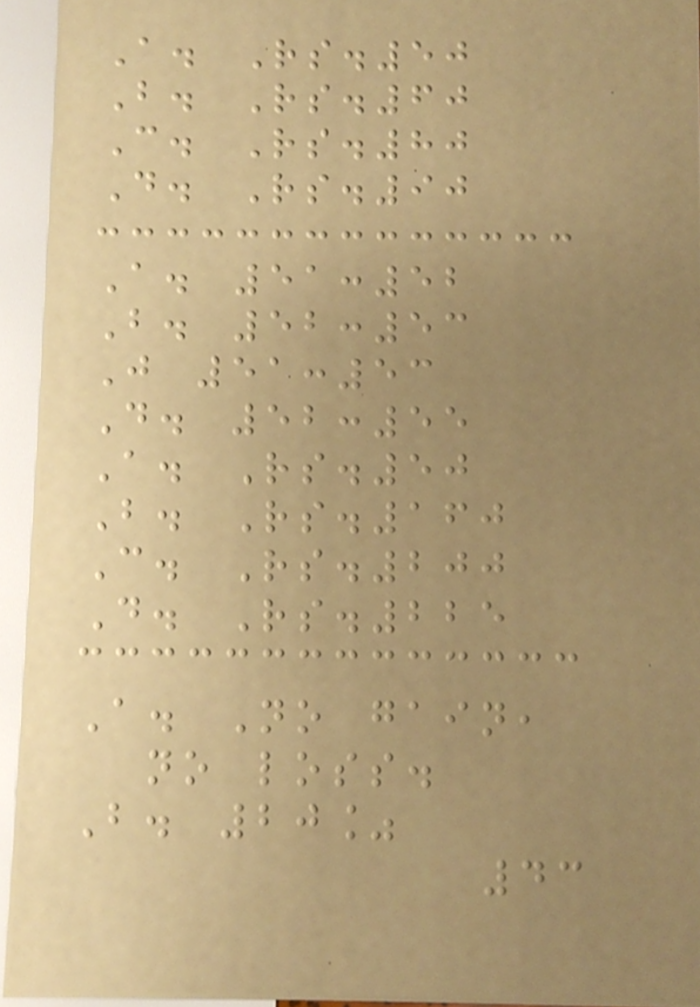A. Rs.50
B. Rs.60
C. Rs.80
D. Rs.90
A. 51:52
B. 52:53
J 51:53
D. 52:55
A. Rs.50
B. Rs.160
C. Rs.200
D. Rs.225
A. No gain,
no loss.
B. 20%
43
